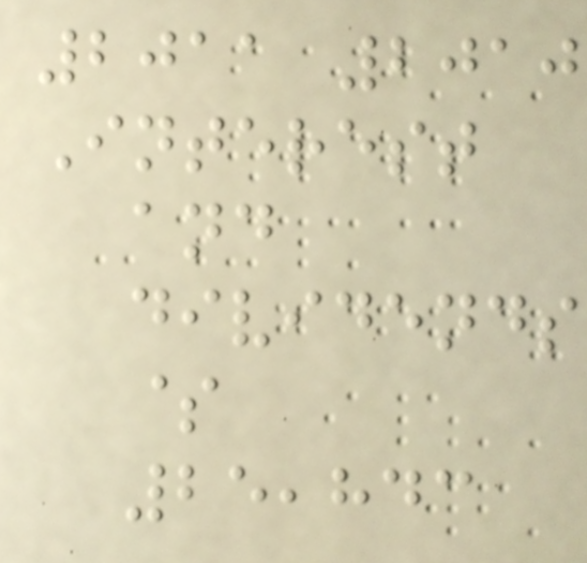2011 2010
Interest
and
dividends
$
25,843
